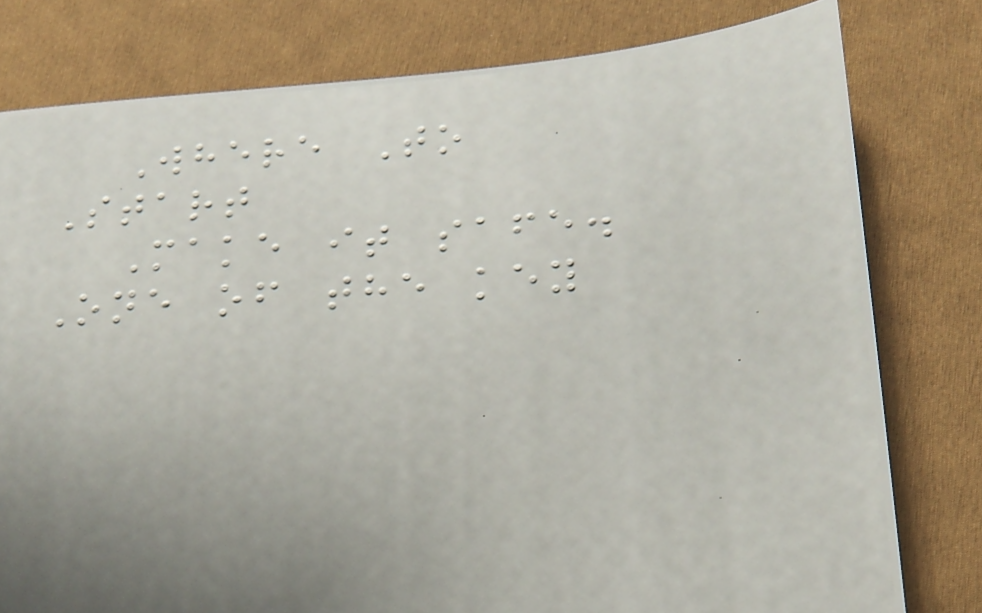Where To
Start
Make it safe.
One of the key
